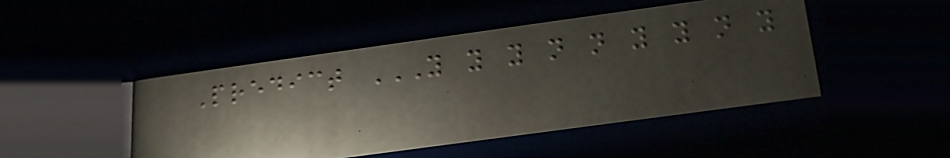Predict Y Y Y N N Y Y N Y
